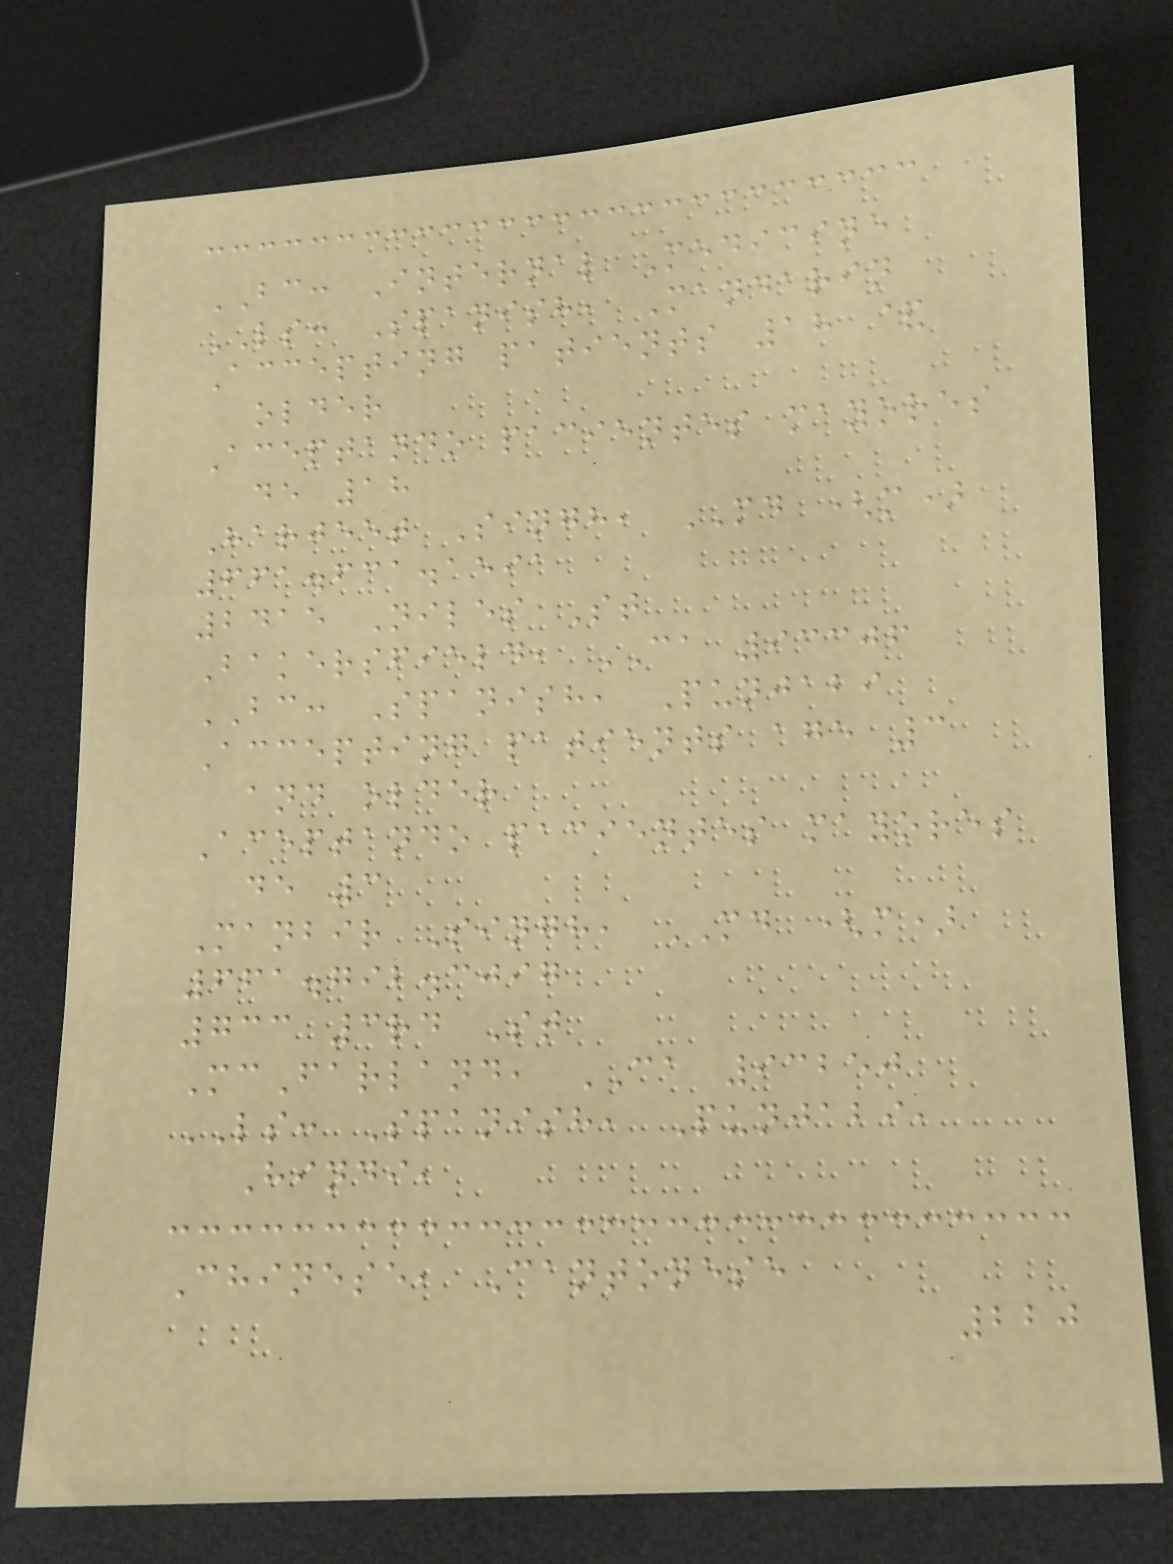BC: Internal Medicine
LS: Spanish, Mandarin
Accepting patients 18 &
older
Aceptando pacientes mayores
de 18
Harjeet Singh, MD (m)
661.631.1591
2415 Niles St
Bakersfield, CA 93306
BC: Spanish, Punjabi
Accepting patients age 3
and older
Aceptando pacientes mayores
de 3
Manbir Singh, MD (m)
661.792.3097
733 3rd St
McFarland, CA 93250
LS: Spanish, Punjabi,
Hindi,
Chinese, Cantonese
220
